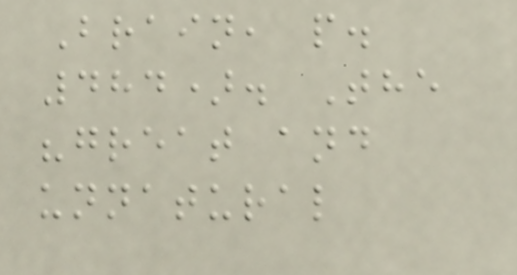Brain, p.
484). The
"great and
unnatural
